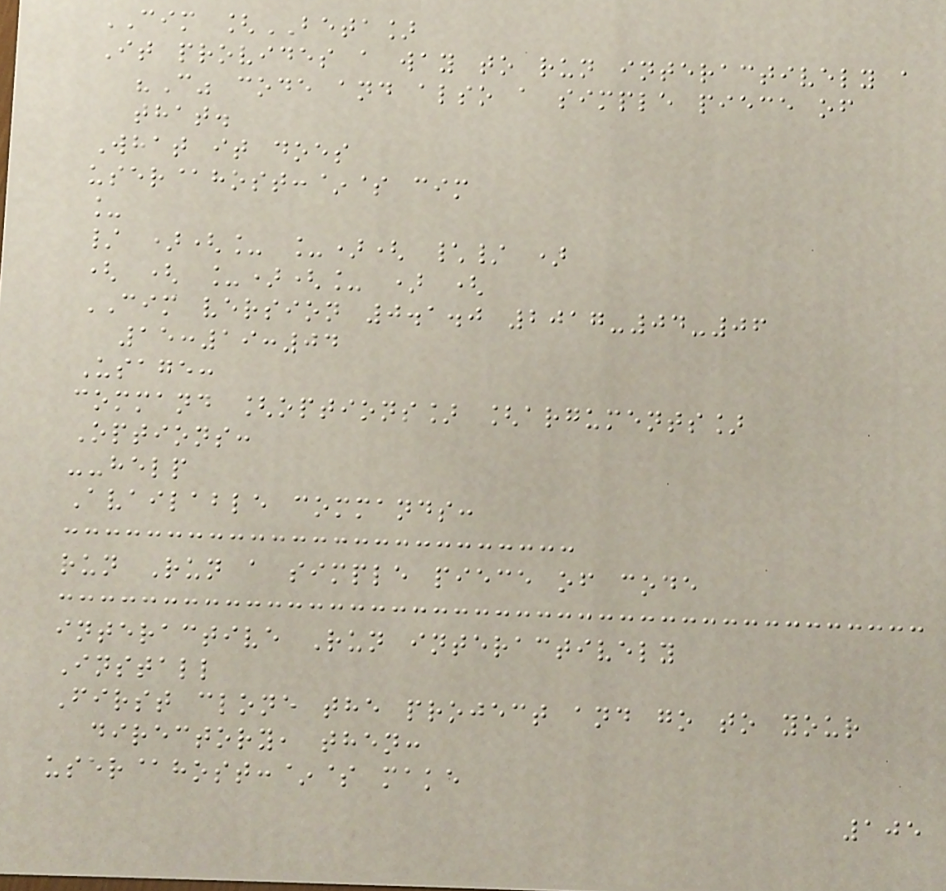CIM [BETA]
It provides a way to run interactively a
"C" code and also a simple piece of
that.
What it does
user@host:~$ cim
_
/ )(_ _)( \/ )
( ( _)(_ ) (
CIM version 0.1.0 2017-04-06
15:19:04
Usage:
command [options] [arguments]
Options:
--help
Available commands:
run Run a simple piece of code
interactive Run interactively
Install
First clone the project and go to your
directory, then:
user@host:~$ make
105
